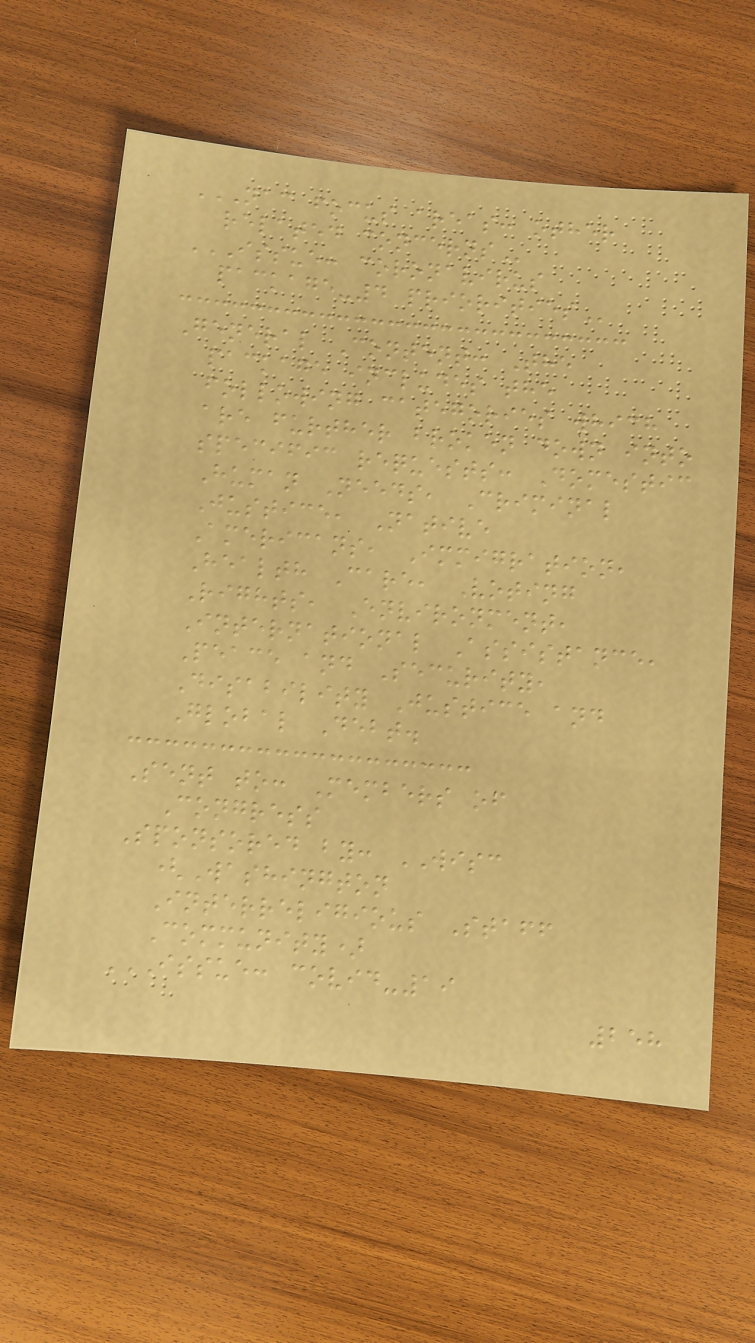NAC FOCUS AREAS: OTHER
RELATED CONCERNS
ISSUE: CORONAVIRUS
PACKAGE-4 PRIORITIES
General Content: The
package includes the
following categories which
are further broken down into
specific requests: Domestic
Human Needs, Criminal
Justice, Native
Americans, Immigration,
Health Care, Voting
Rights, Environment,
International Assistance,
Peace and Security,
Disability Justice and
Global Debt.
Sent to: Members of
Congress
Sponsored by: WISC
(Washington
Interreligious Staff
Community)
ISSUE: COVID-19
258
